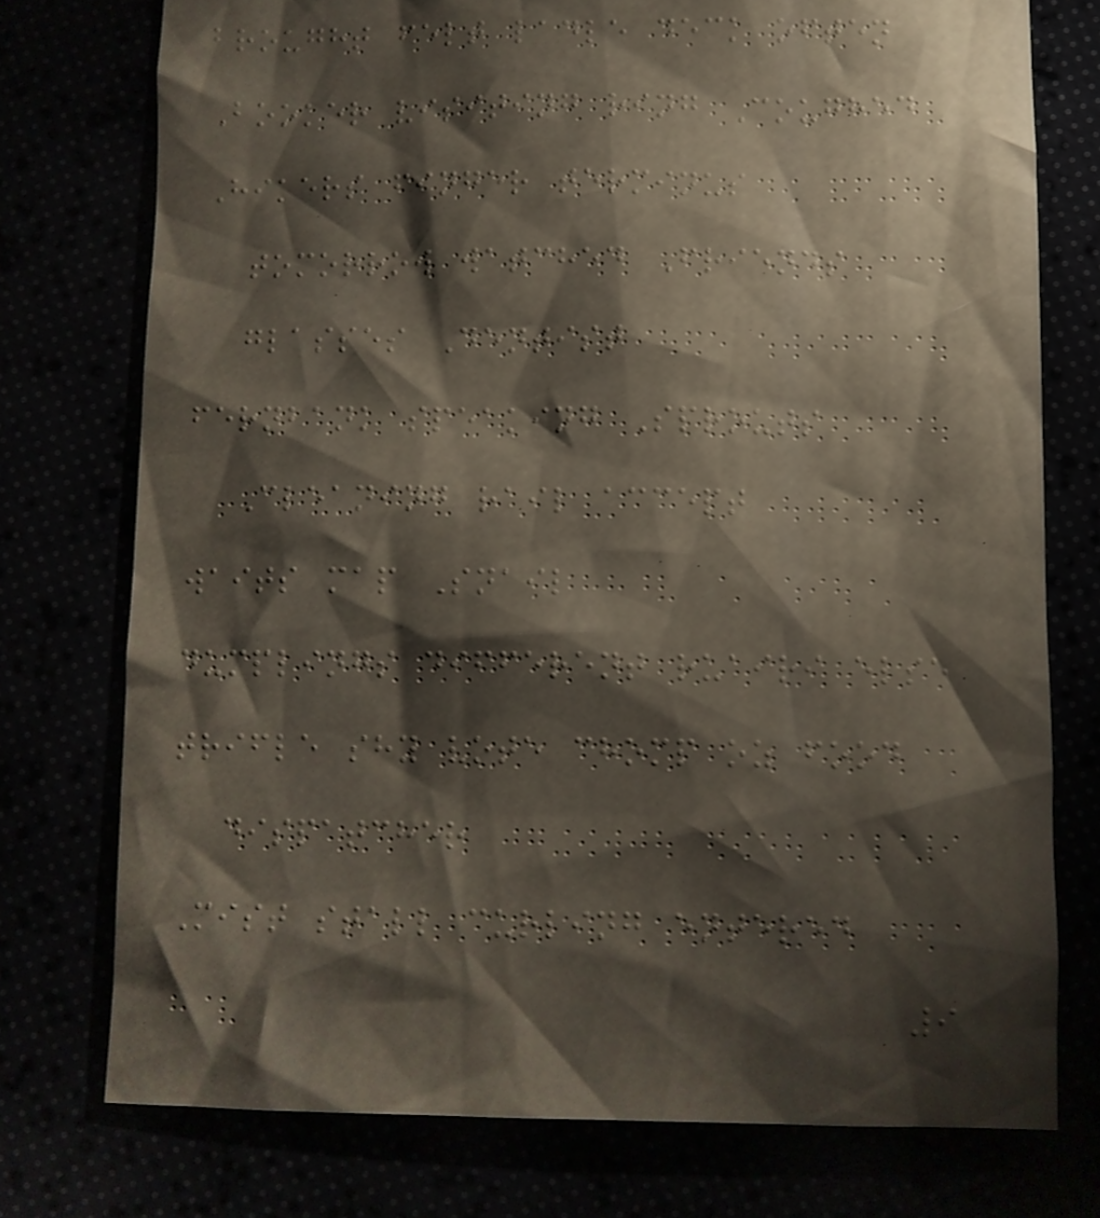brought felt ladle deck often
Booker visiting ring Coughed
Hikers finger terminus
tomorrow watched Friends
glasses Dentist
fernbank speaking Sprouts
Cleaning rail accept
waits map Snail
dumplings different ruairi else
trifle shy vote chomp oz food
dispatcher
Mist stall curling entered
9
